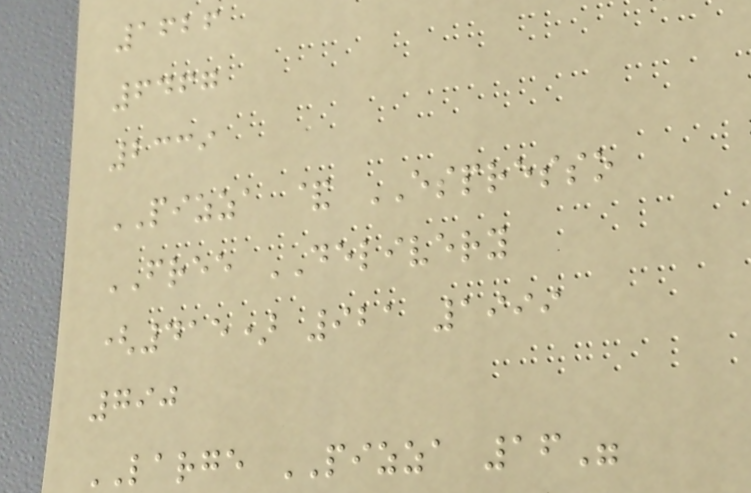1626
6467
2339
PIZZA & ESPRESSO
FREE DELIVERY
(415) 921 1999
790
LARGE PIZZA 16"
